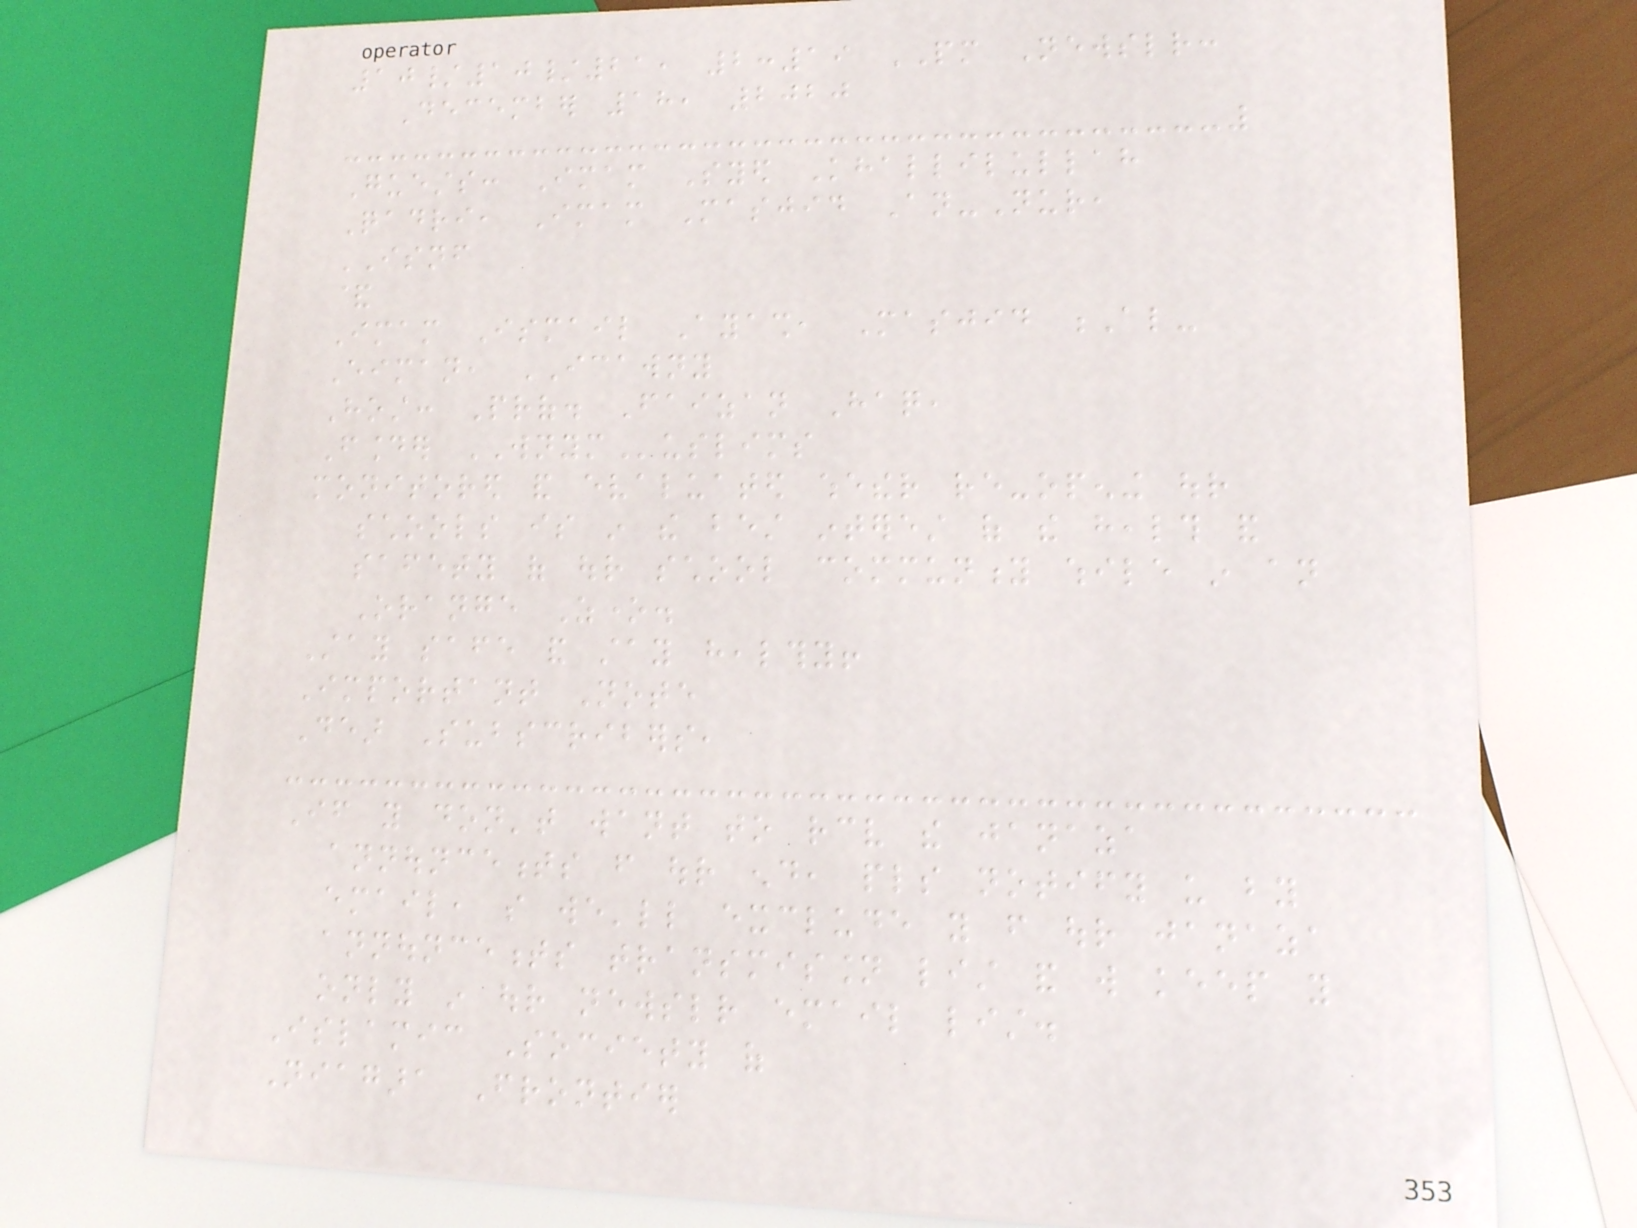10/10/21, 2:19 PM Newsletter:
December 18, 2020
Guests: Imam Syed Khallilullah
Qadri, Imam Masjid An-Nur,
ISNF
&
Imam Ismail Ayash, Masjid Al-
Eiman, ICAWNY
Host: Prof. Faizan Haq,
Founder WNYMuslims
monitored and evaluated whether re-opening our
schools is in the best interest of the health and
safety of our school community while in an
Orange Zone.
Stay safe and stay healthy!
Important Note
Dear Subscribers,
If you don't want to receive the janaza
announcements from our end, pls notify us by
email, so we'll exclude you from our janaza
announcements transmission list and will keep you
only in our newsletter email list.
Islamic Society of
Niagara Frontier
